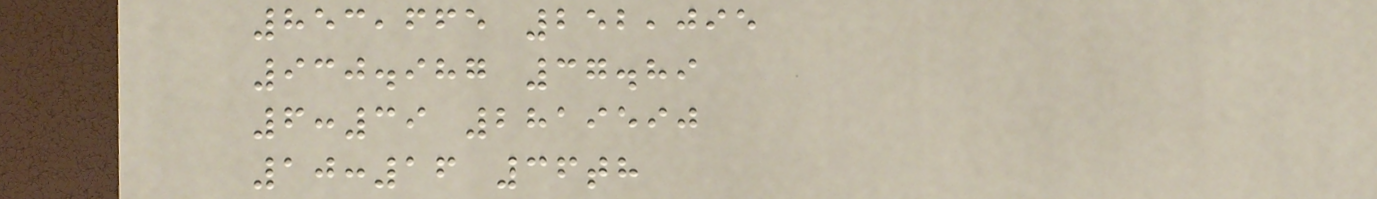853,665 252,095
930.987 37.89
6:39 2819590
10:16 36th
